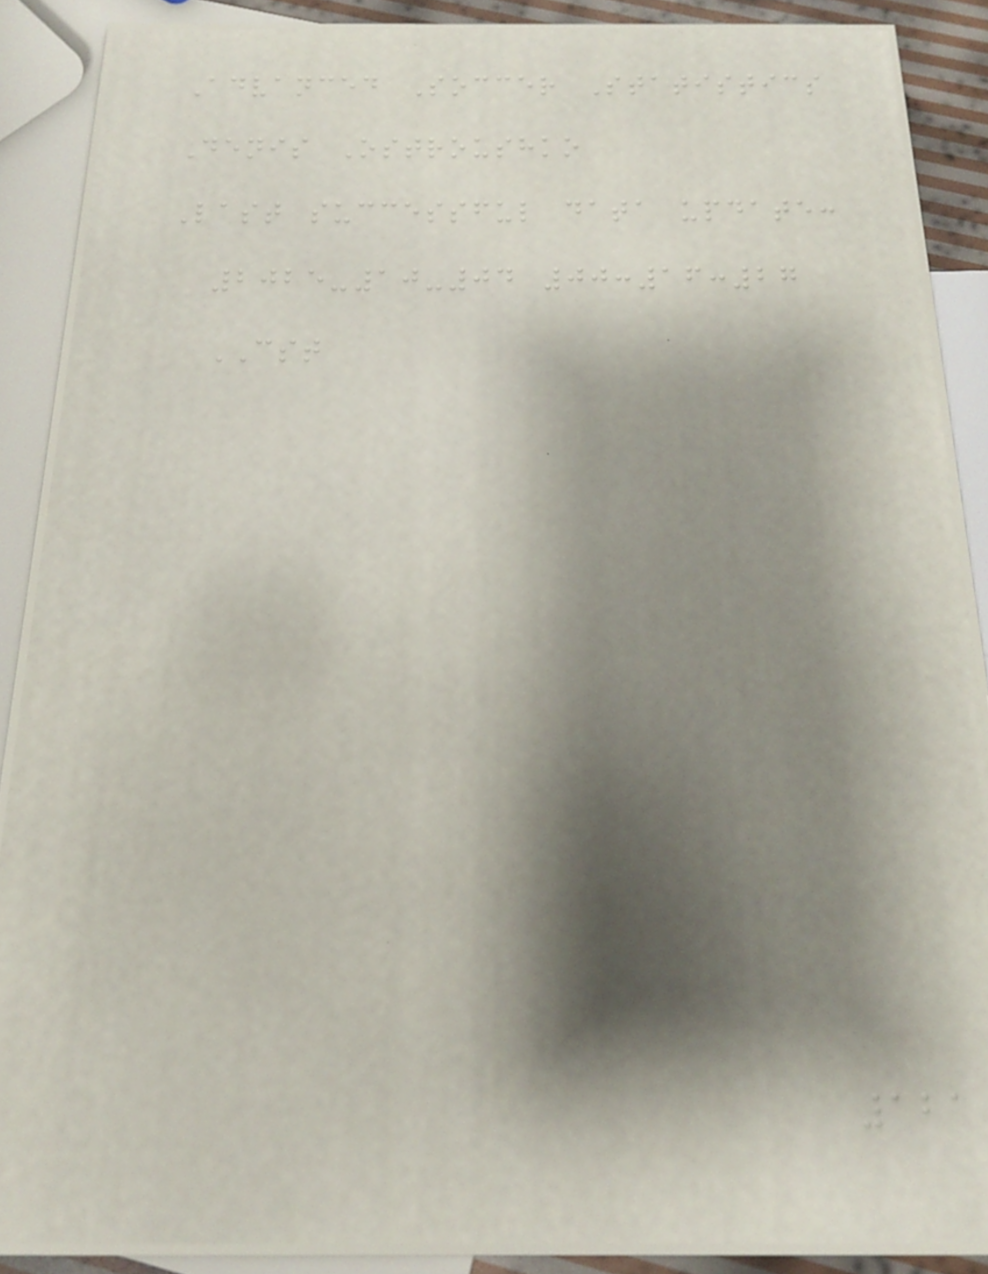Advanced Soccer Statistics
Denis Ostroushko
Last successful data update:
2025-10-04 00:16:27
CST
121
